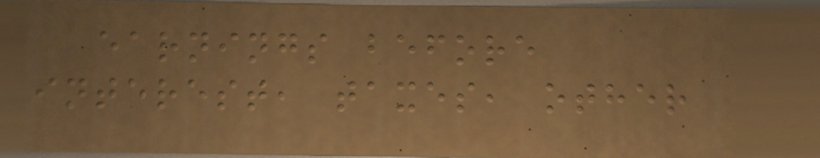earnings before
interest, taxes, other
